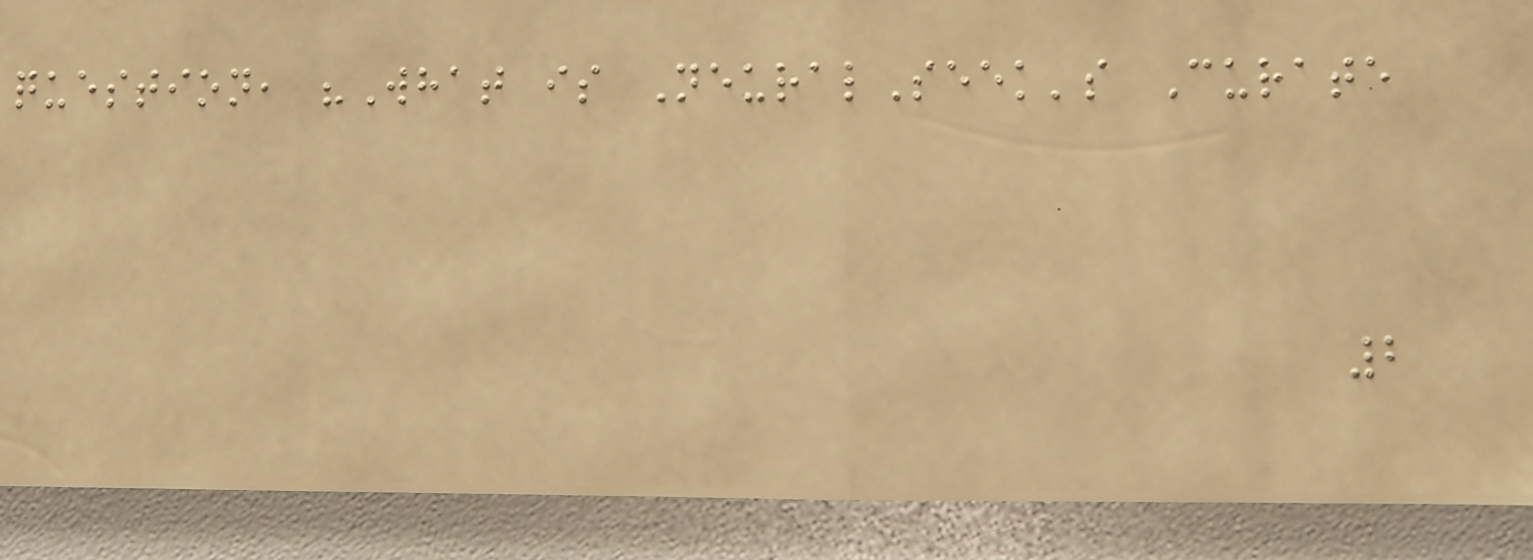question, "What is NeuralSeek's Curate
2
